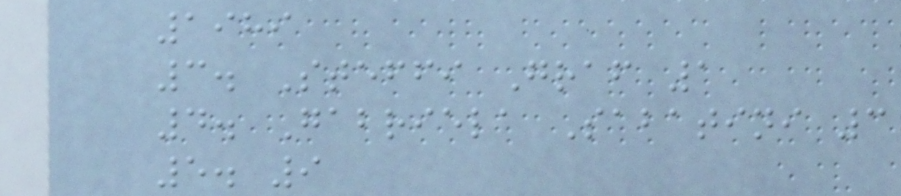1989
3. Steffi Graf 1
4. Gabriela Sabatini 3
5. 9
